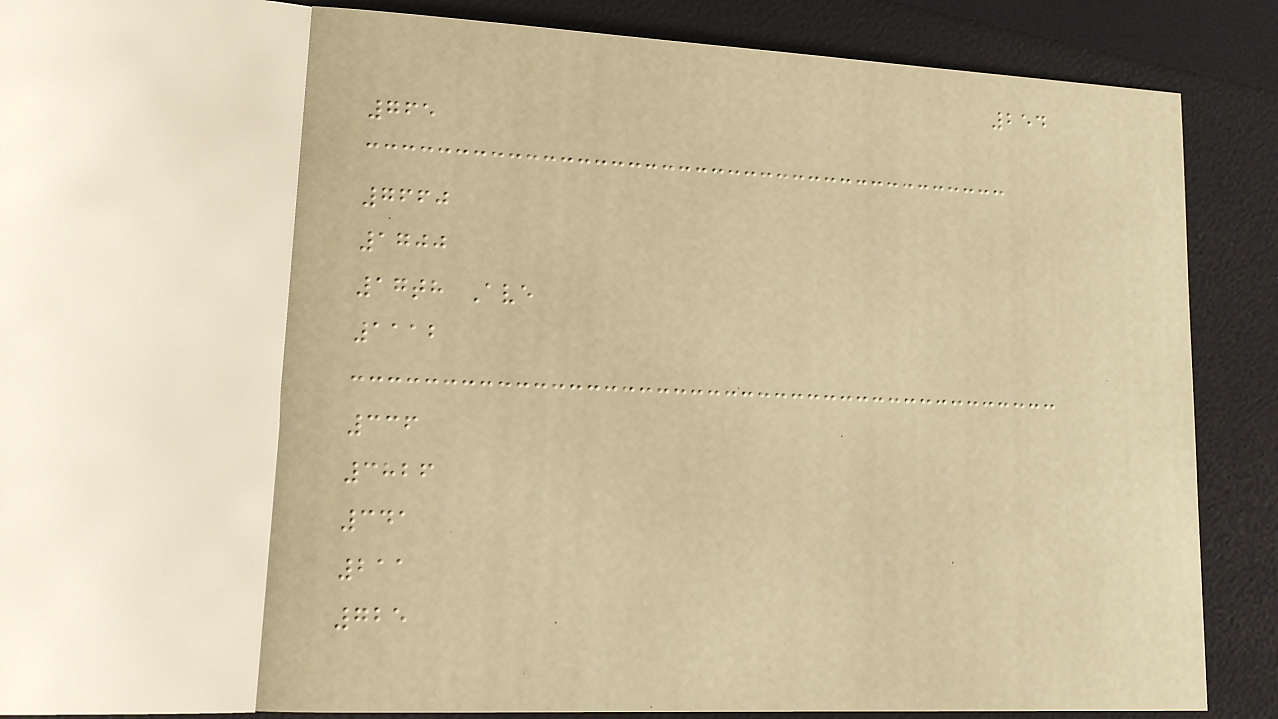254
765
7660
1700
17th Ave
1112
336
3826
341
211
725
